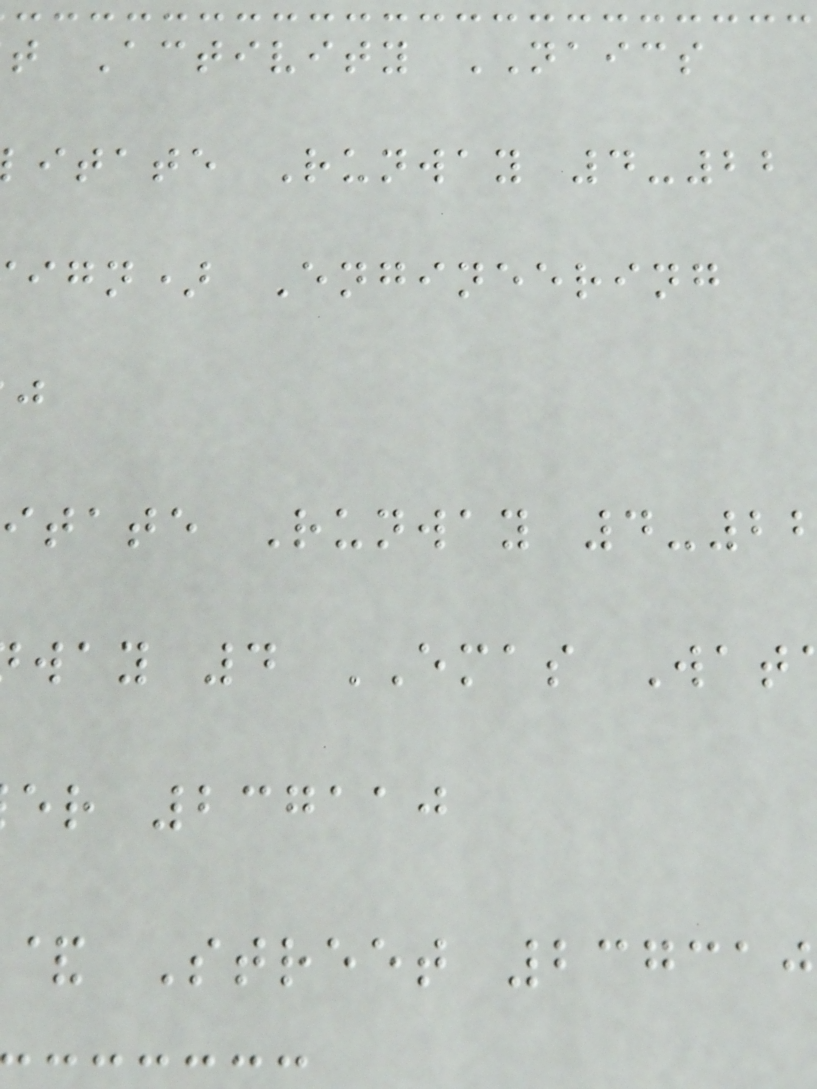t Activity NAICS
itate Runway 4-22
ign) Engineering
itate Runway 4-2
way 4 EMAS Wat
er 237110
& Street 237310
